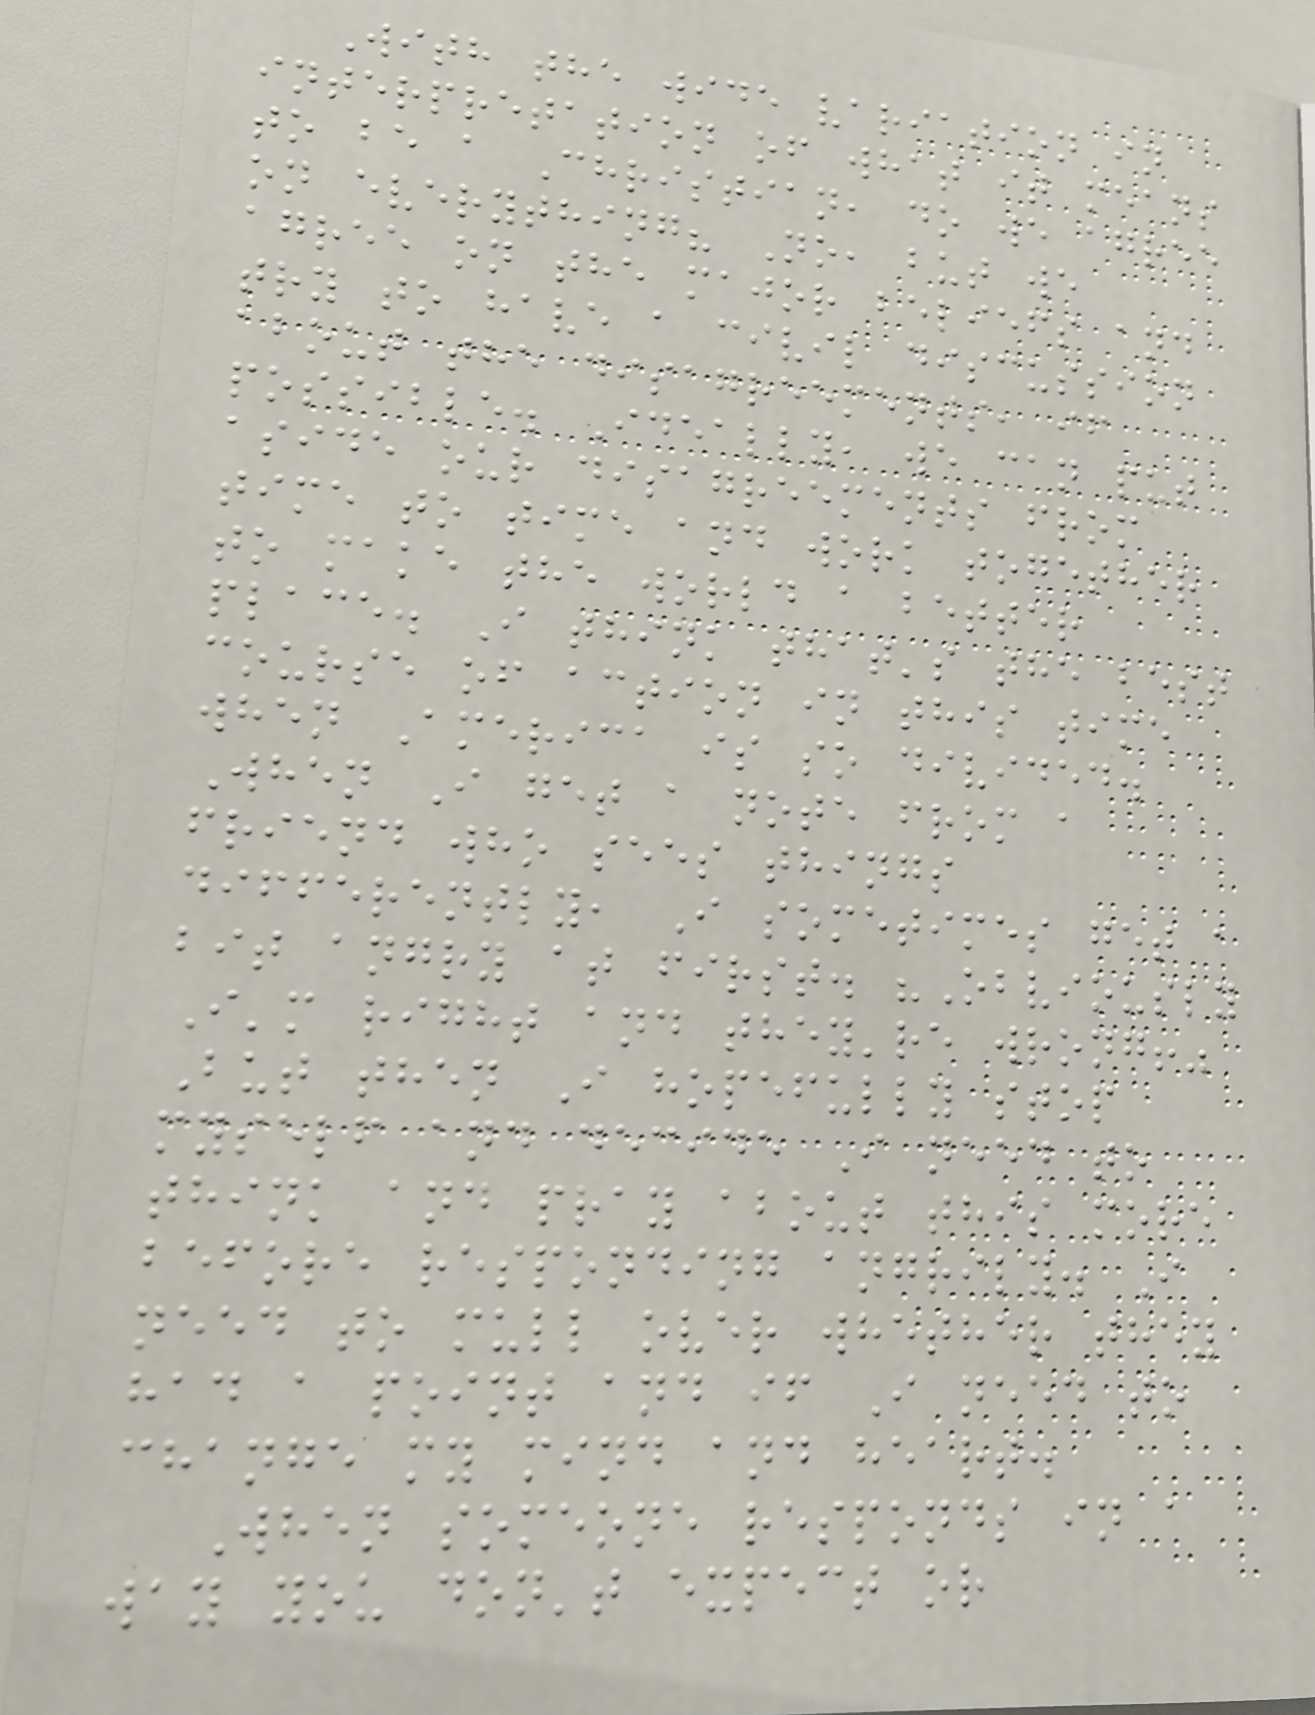With the wide variation in
interpretation of what it means
to be a Christian, do we agree
on everything? No, but we
agree on the major beliefs and
try to have a civil discussion
about the disagreements, if
possible. Ideally, we can put
aside our disagreements from
time to time and work together
to make the world a better
place. I think that's the best
course of action in this time
when America is so divided.
When I get a note from a
friend who sees things
differently, I sometimes get a
bit angry at first. "Obviously
I'm right and they're wrong!"
But then I hopefully stop
myself and decide I need to
think and pray about this more
before responding angrily. I
need to mull over whether they
had a point and if I need to
change my mind and heart.
When someone responds in a
way you don't expect or
